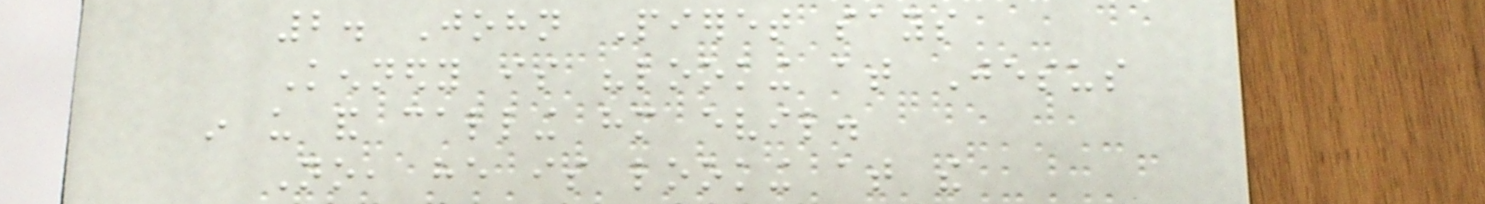2. John Pieret says
Kennedy is "looking at Jesus
in us and calling him evil.
No, he is looking at the
